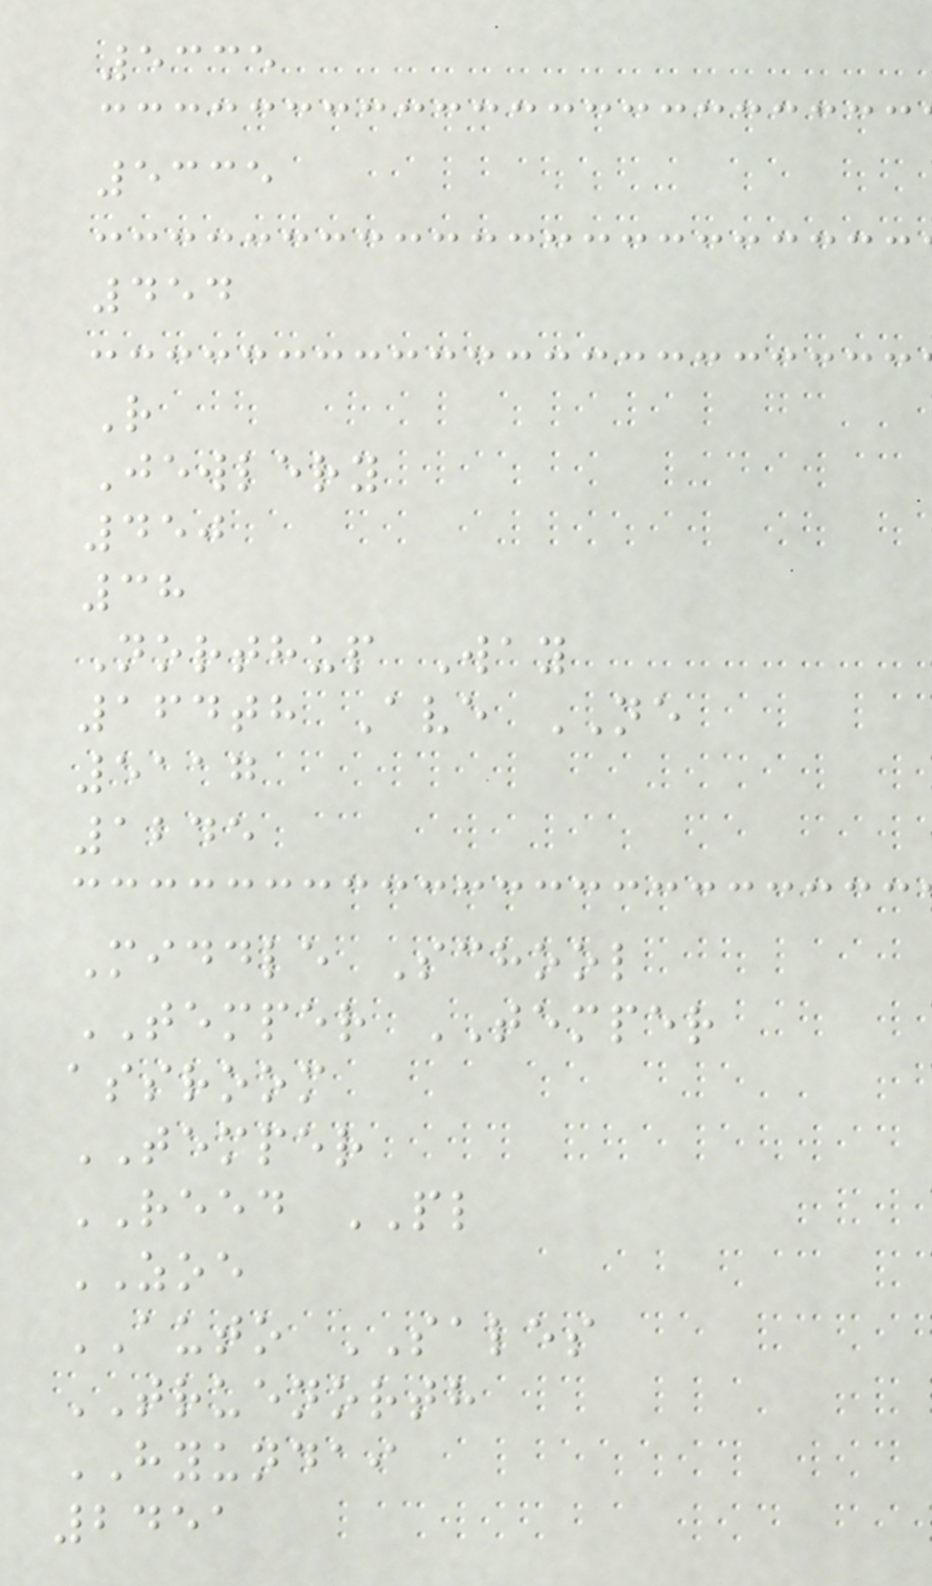5335
5335
454
R
Jewlery
450
38
Northup Way
164th Ave NE
5117
1245
Middle School
TEMPER TEMPER
assroom
TEMPER
REED PL
ZOE
AUTO SALES
TRUENORTH
HYUNDAI
2451
